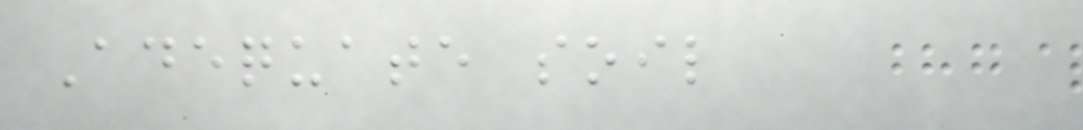Adequate soil
